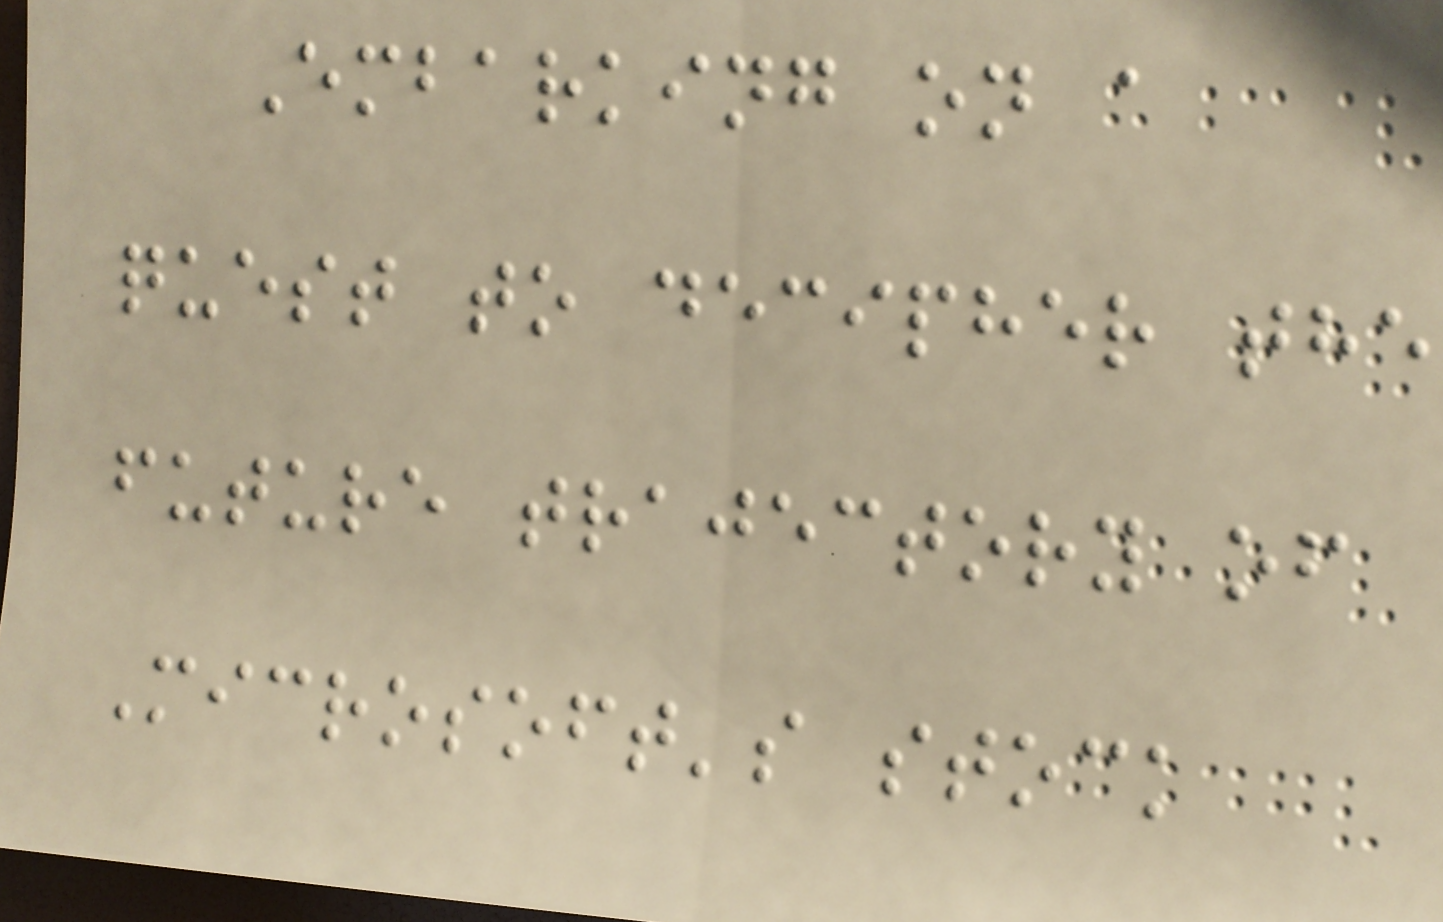Embarking on a
quest to decipher the
future trajectory of
Microsoft's stock
